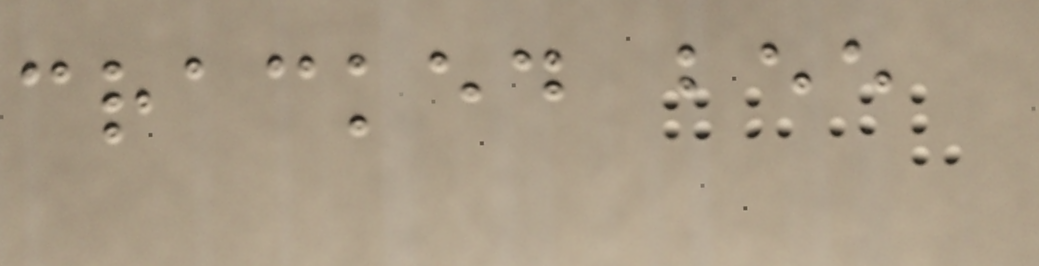cracked bee
